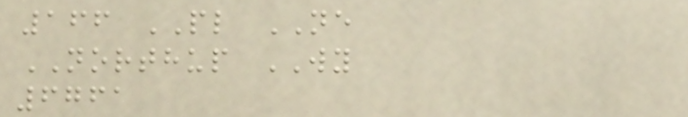166 PL NE
NORTHUP WY
6761
